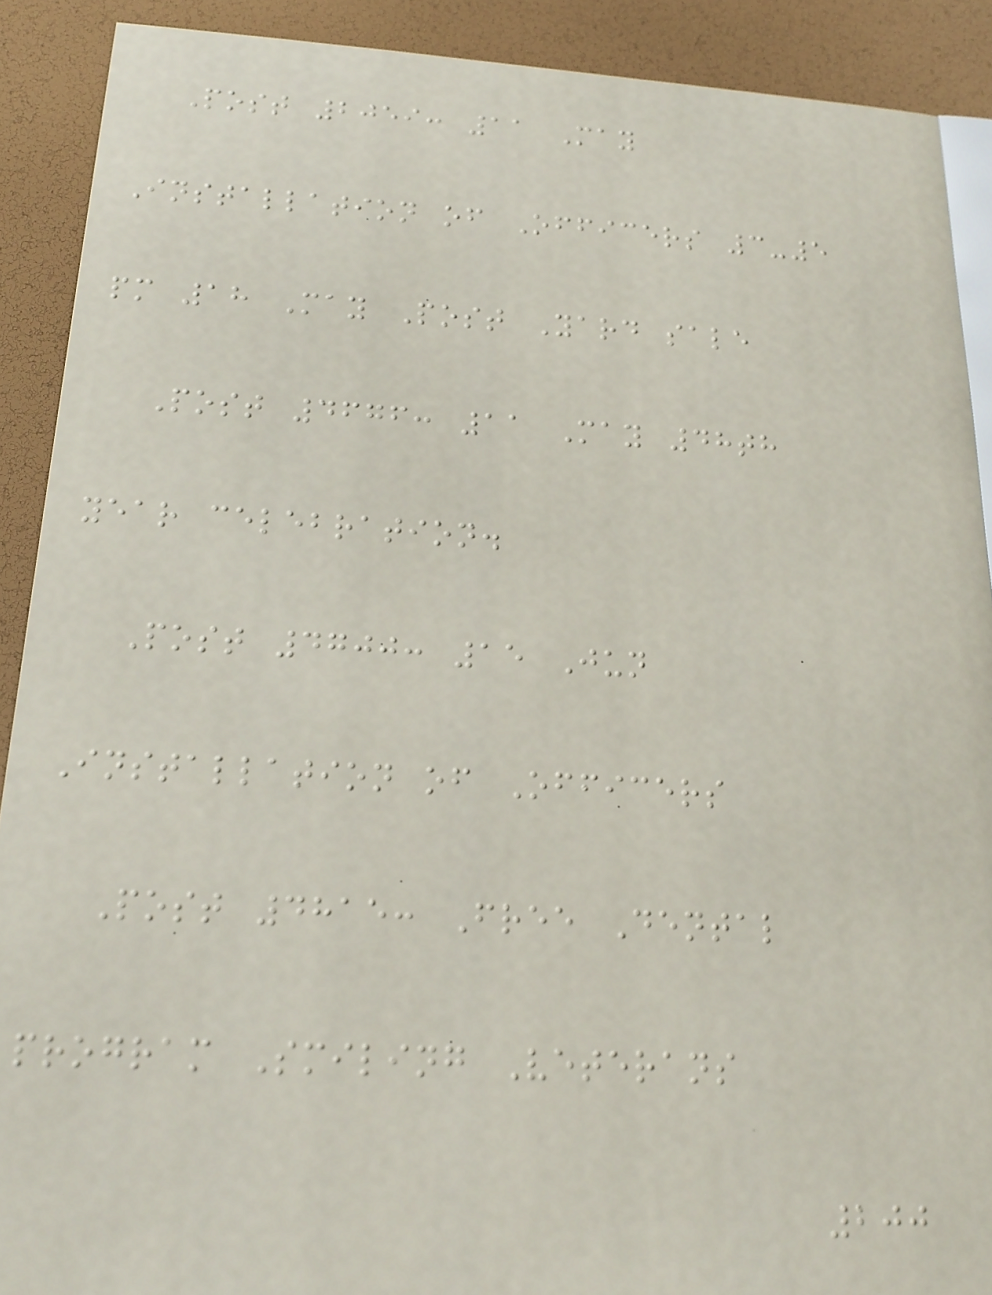Post 2059: 11 May
Installation of Officers 3-5
pm 18 May Post Yard sale
Post 4676: 11 May 48th
year celebration.
Post 4700: 15 Jun
Installation of Officers
Post 4815: Free Dental
program Smiling Veterans
200
